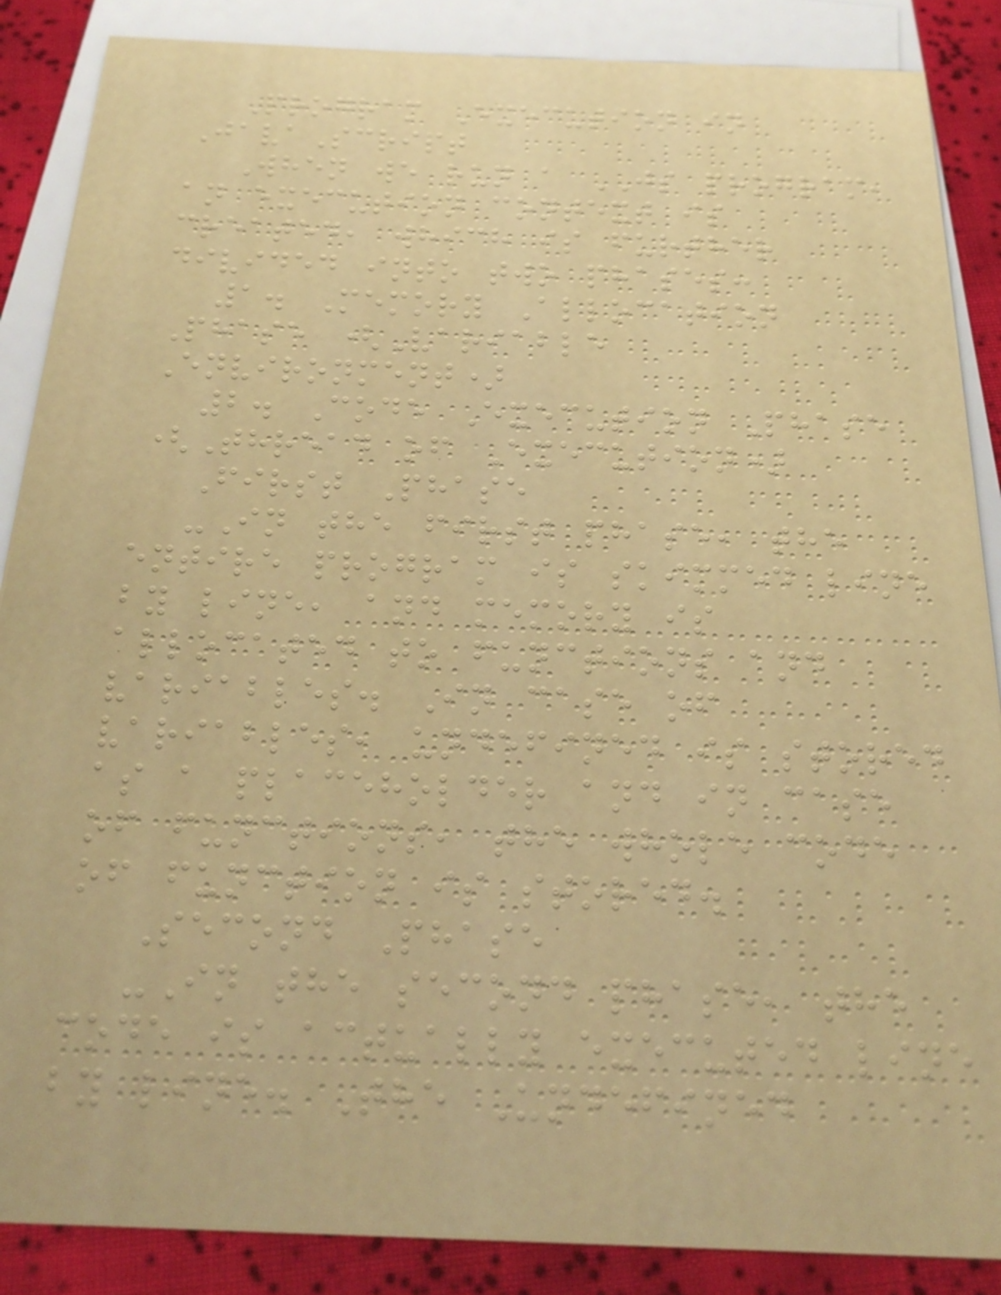Program Execution in
JavaScript
When we run a JS program,
an execution context is
created, which is further
divided into two phases:
1. Memory Allocation
Phase (Variable
Environment)
2. Code Execution Phase
(Thread of Execution)
First Phase
-In the first phase, the
entire program is skimmed line
by line, and memory is
allocated to functions and
variables. In case of
variables, undefined is stored
as a placeholder and in case
of functions, the whole code
of function is stored.
Second Phase
-In the second phase, the
code is actually executed line
by line. The Undefined
